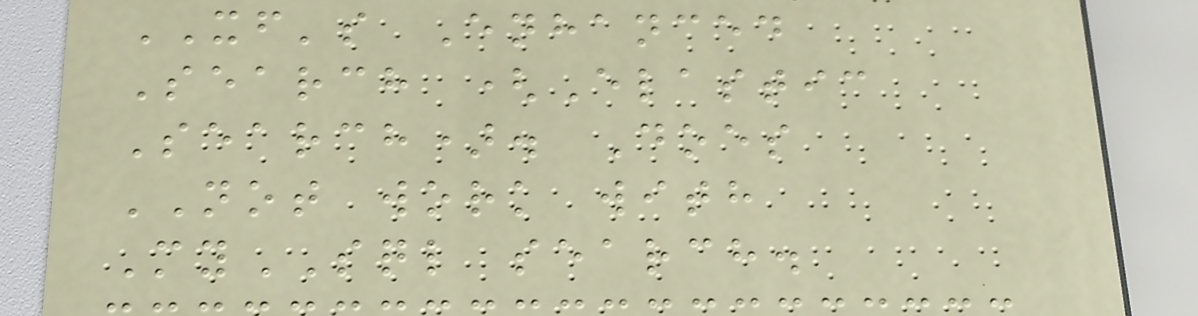XF's Enhanced
Search (Elastic
Search). Does
NOT work with
MySQL search.
